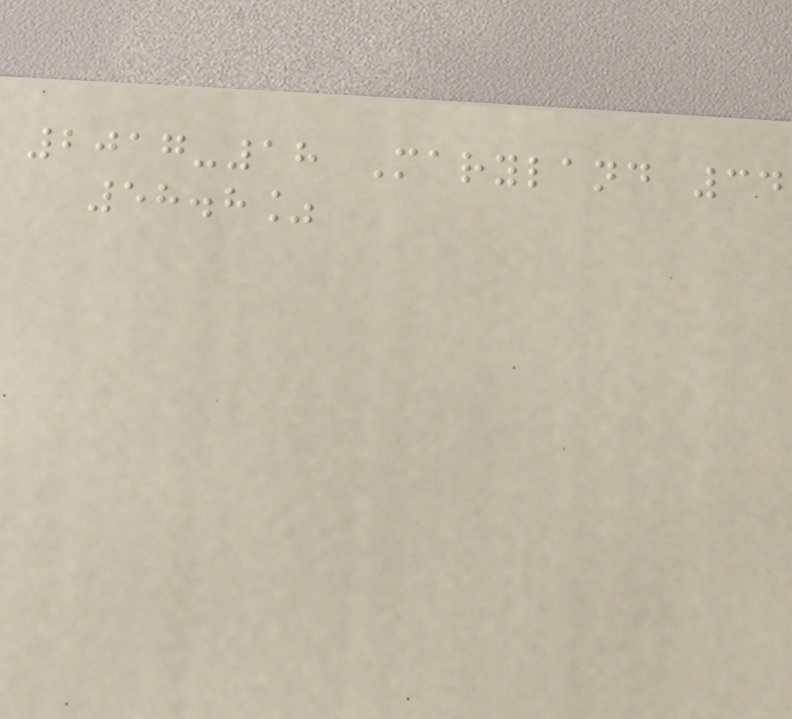2017-18 Maryland 34
58.8%
